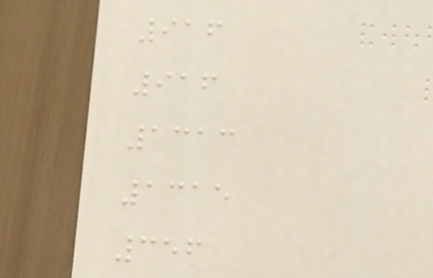916
916
1313
1315
356
